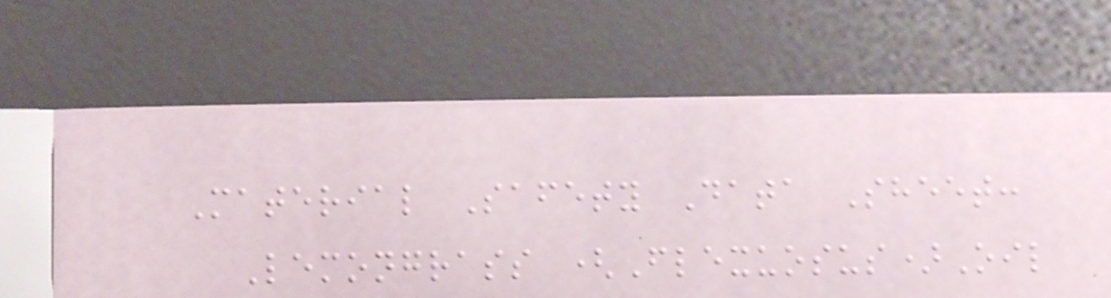Material Safety Data Sheet:
Lemongrass (Flexuosus)Oil
